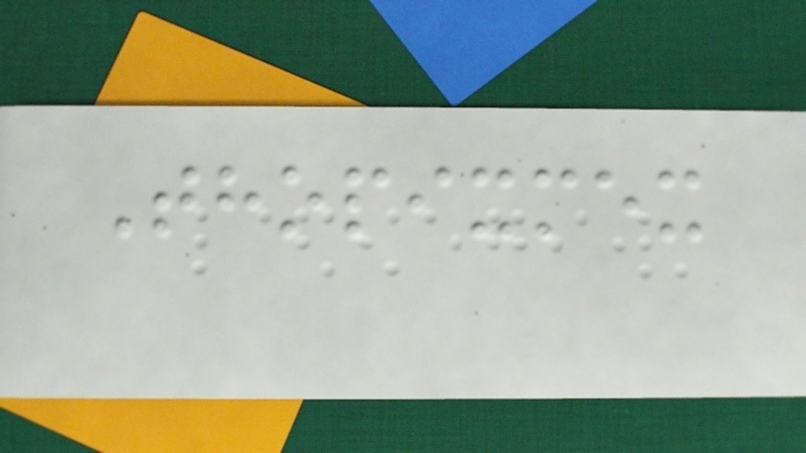Thopixmex
